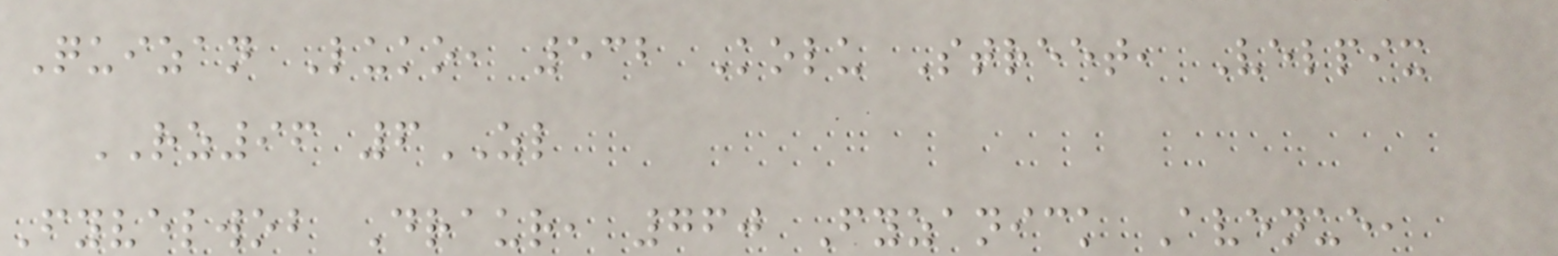Quizan Luko, 532 Kolu Street, Velpix
RZ96 6ZL
Fyvelwob Draur, 760 Fyzanick Avenue,
